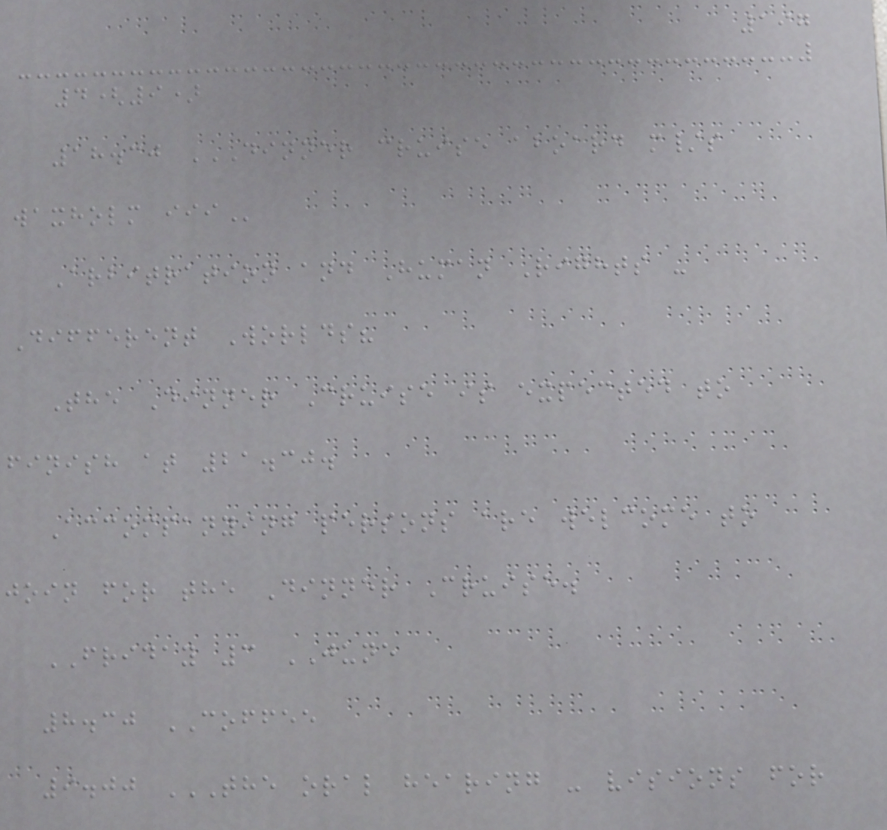197
4(9)
18.30 DINNER CRUISE ABOARD M/S
WAXHOLM III
Arbitration and Human Rights -
Different Worlds?
The Dinner Cruise is expected to
finish at 21.30.
Accompanying persons are welcome to
join for the Dinner Cruise.
FRIDAY 3 JUNE
8.30 COFFEE
9.00 THE ORAL HEARING - VISIONS FOR
